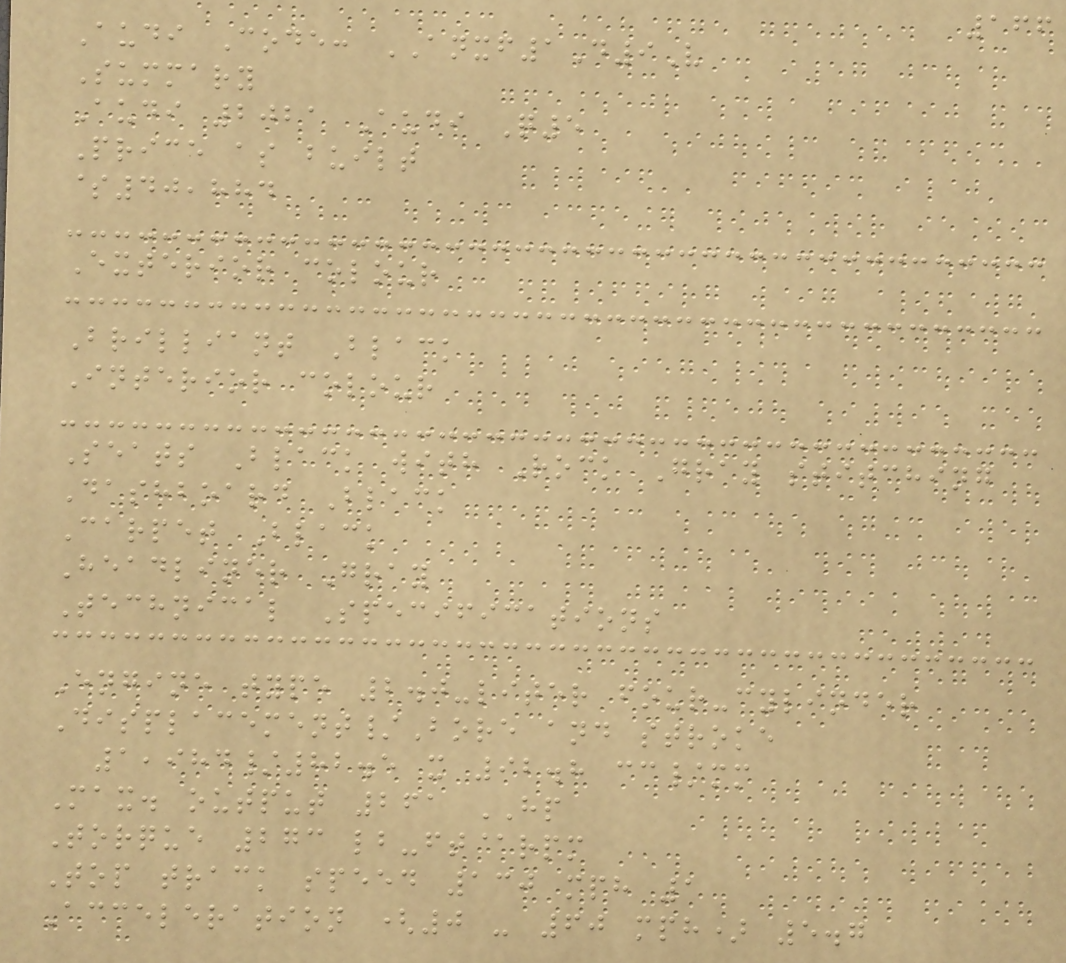166
Audi Code: ANXF1D9V
Summary
Audi 2021 Audi Q5
Price as built
$40,884
Exterior colour
Brilliant Black
Interior colour
Seats Black with Rock Gray stitching
Dashboard Black
Carpet Black
Headliner Gray
Technical Specifications
Engine type 2.0-liter four-cylinder
Displacement/Bore and stroke
1,984/82.5 x 92.8 cc/mm
Max. output 261 HP
Torque 273 lb-ft@rpm
Top track speed 130 mph 1
Acceleration (0 - 60 mph) 5.7
